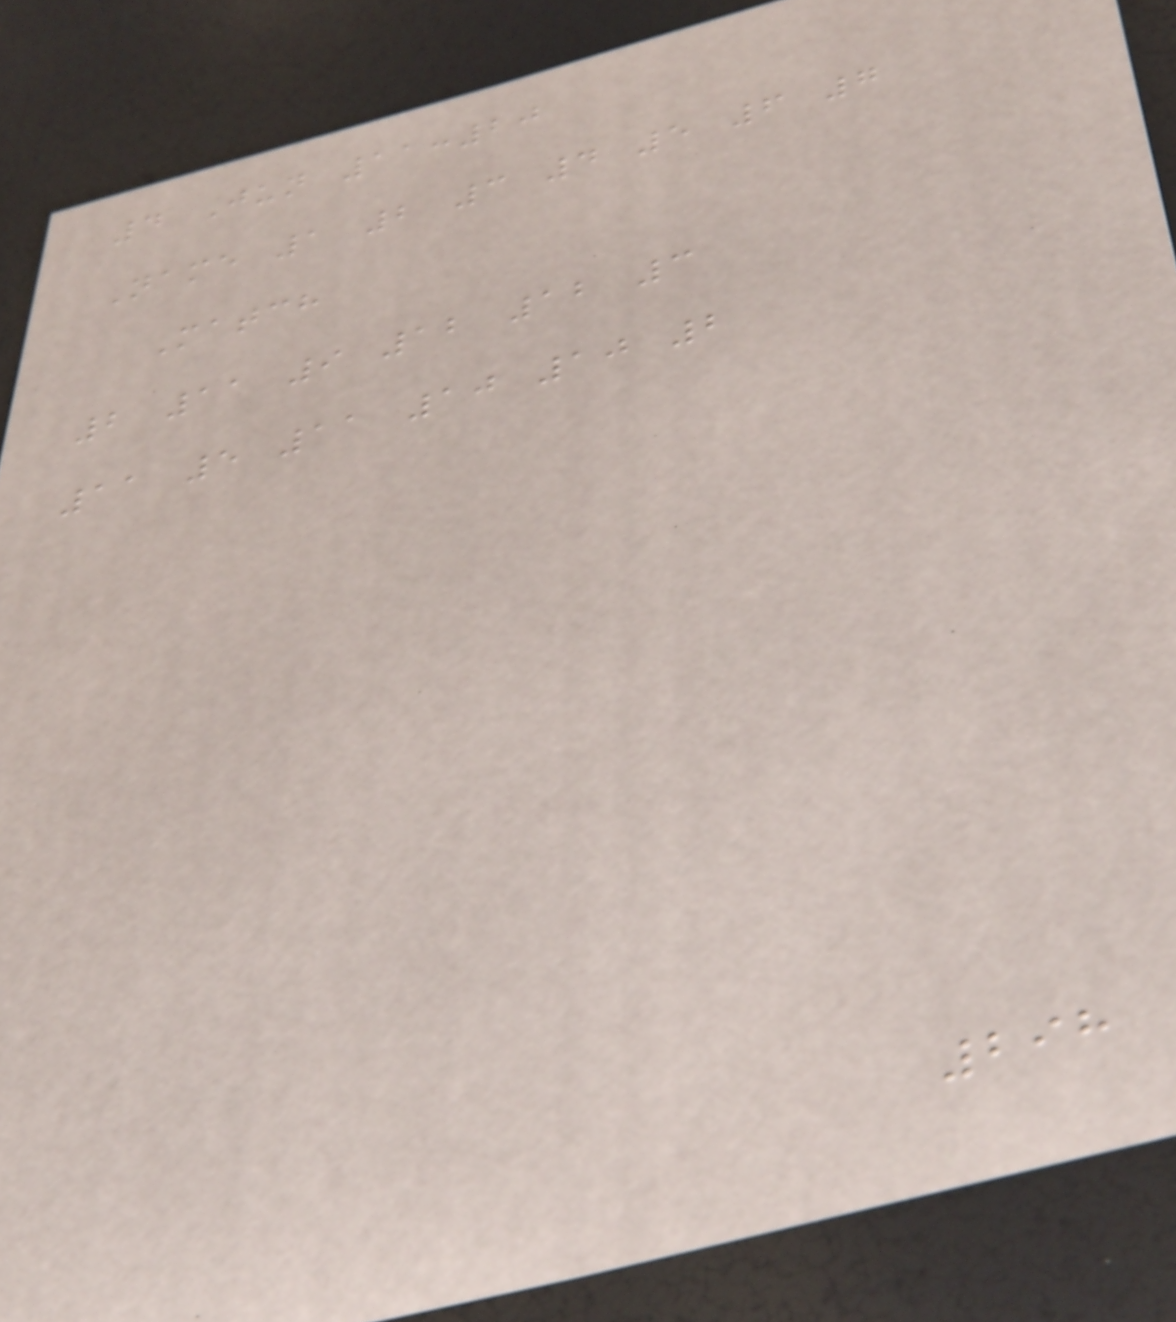4 Jun 11:20
Name 1 2 3 4 5 6 7
Match
2 11 9 12 12 3
11 5 11 10 10 2
298
